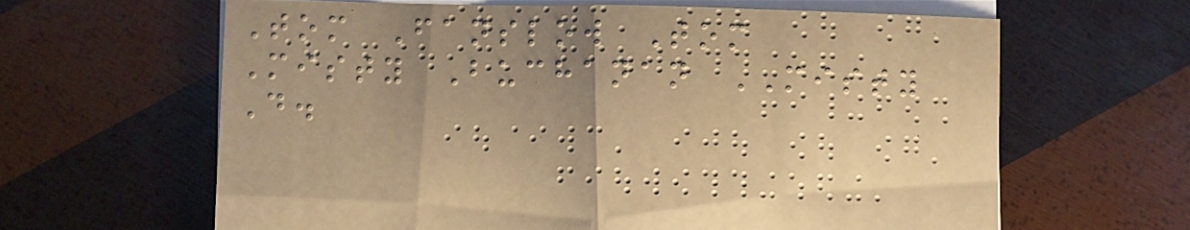Tom Fanslow Tom
Misty Buchanan MISTY
D.
